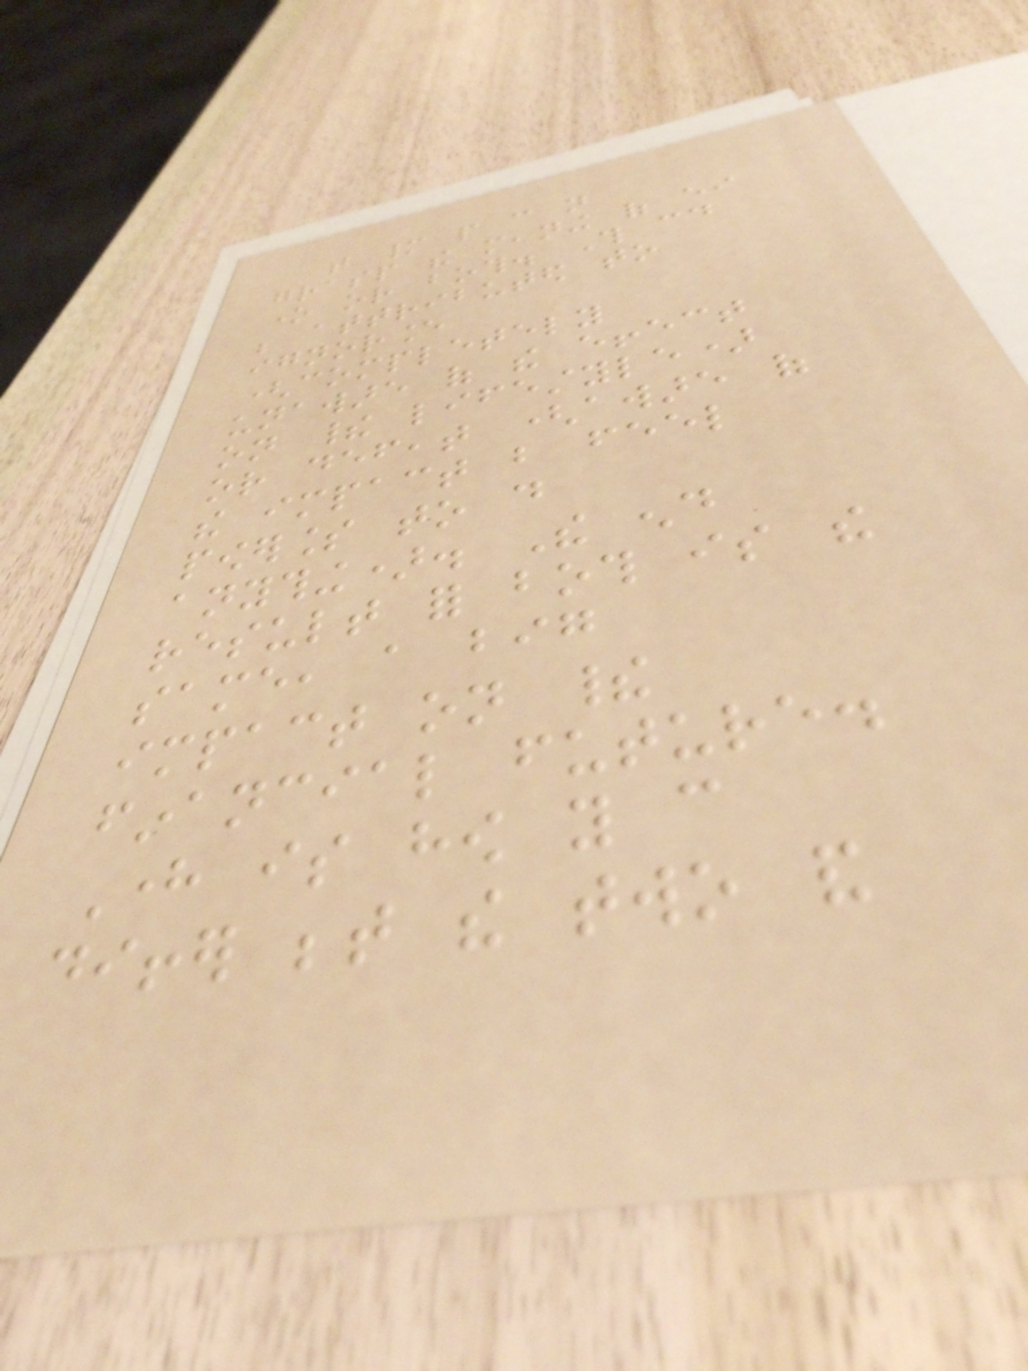that many people can not
grasp the meaning of either
one or both. This could
be attributed to
ignorance
(completely
unaware of the effect
on their lifestyle)
or defeat (aware of
the impact but feel
powerless to do
anything). The end
result for both is the
same, a big
impact on their
financial future.
Here is how you can
differ between the two and
